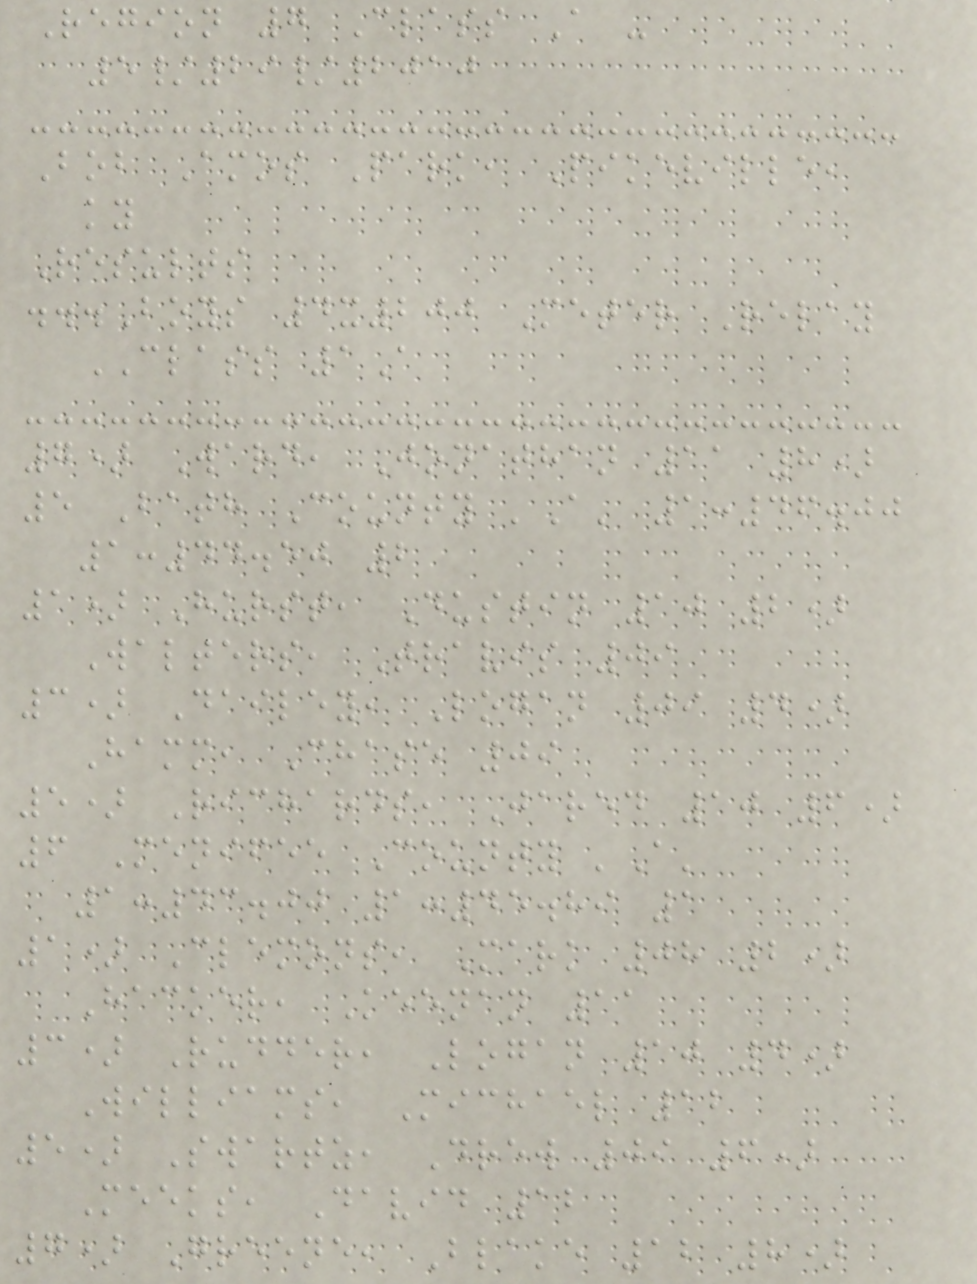Region 7 Class A -
5/29/2010
Bob Amos Park, Pikeville,
ky
Results
...Boys 4x200 Meter Relay
CLASS 1A
7) Ward, Jonathan 11 8)
5 Bath County 'A' 1:46.00
1:44.50 2
1) Hurst, Dustin 10 2)
Walters, Travis 09
3) Dailey, Logan 09 4)
Hamm, Chase 09
5) Richards, Jared 10 6)
6 Menifee County 'A'
1:43.00 1:45.89 1
1) Clemons, Mark 08 2)
Hacker, Keenan 11
3) Rudder, Logan 10 4)
Williams, Michael 12
5) Swartz, Drew 09 6)
Meeks, David 12
7) Greene, Blake 12 8)
